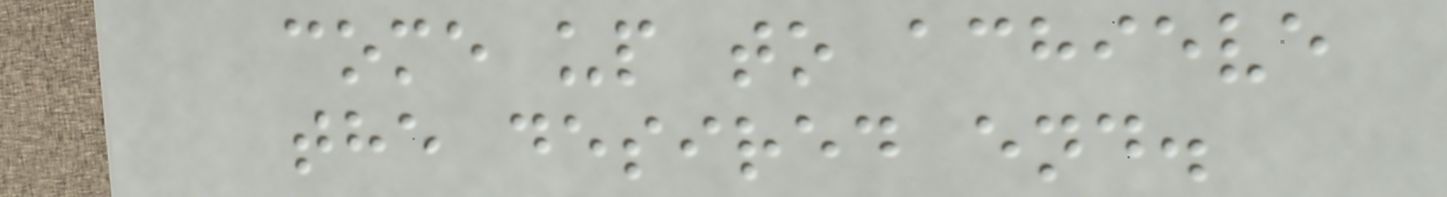come up to achieve
the desired end.
